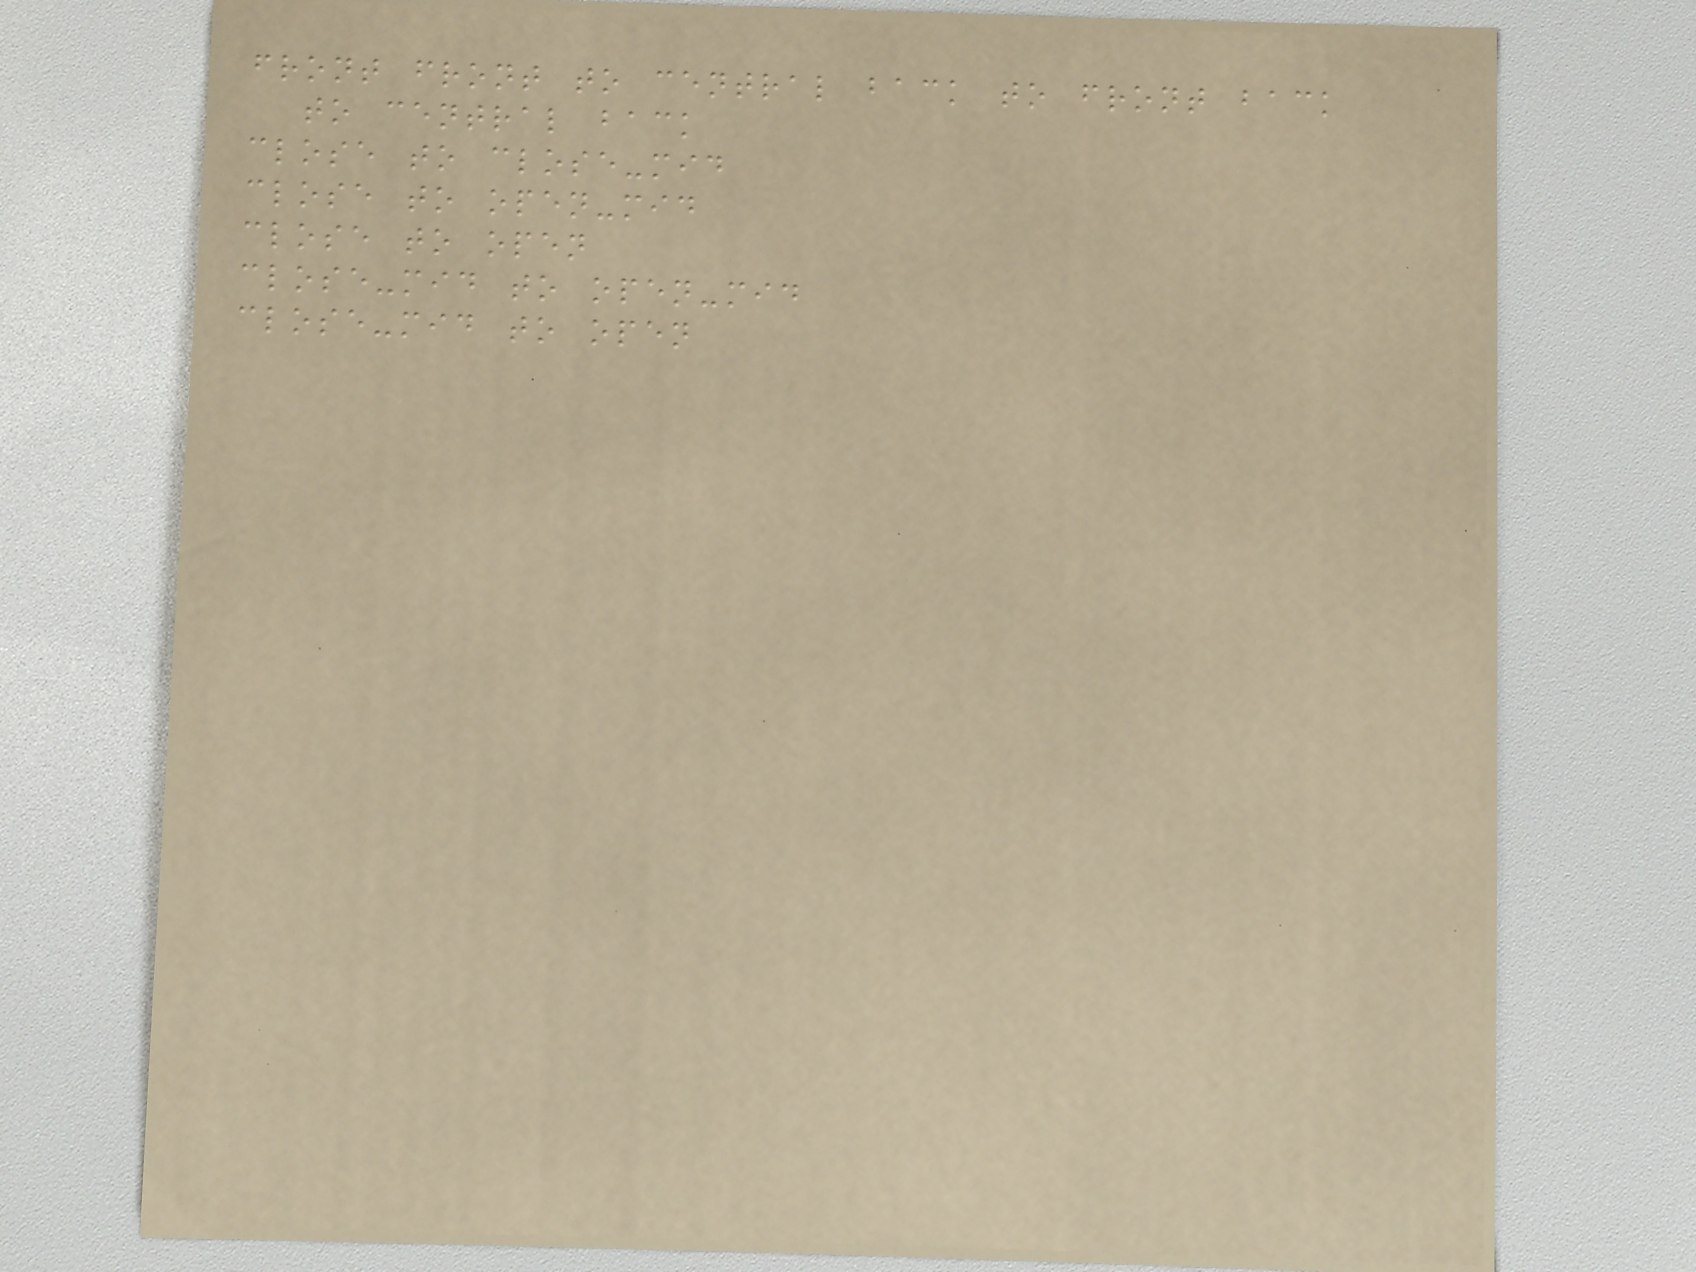front front to central back to front back
to central back
close to close-mid
close to open-mid
close to open
close-mid to open-mid
close-mid to open
